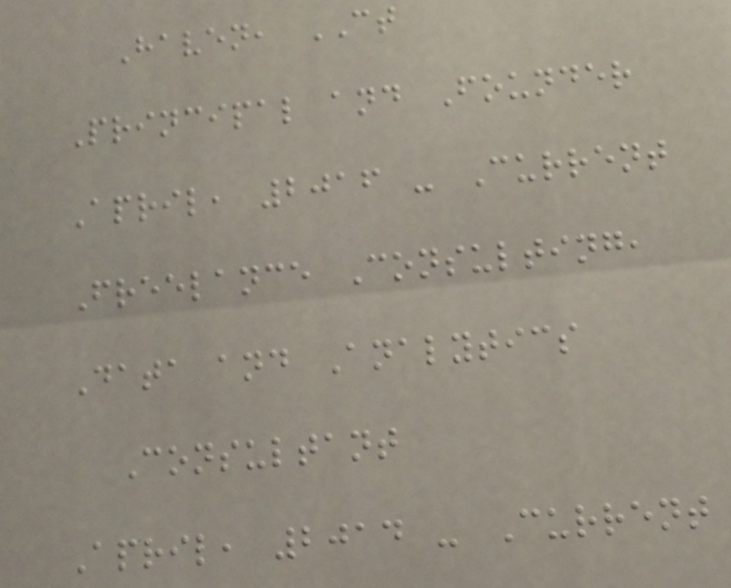Haven, CT
Principal and Founder
April, 2016 - Current
Freelance Consulting,
Data and Analytics
Consultant
April, 2014 - Current
